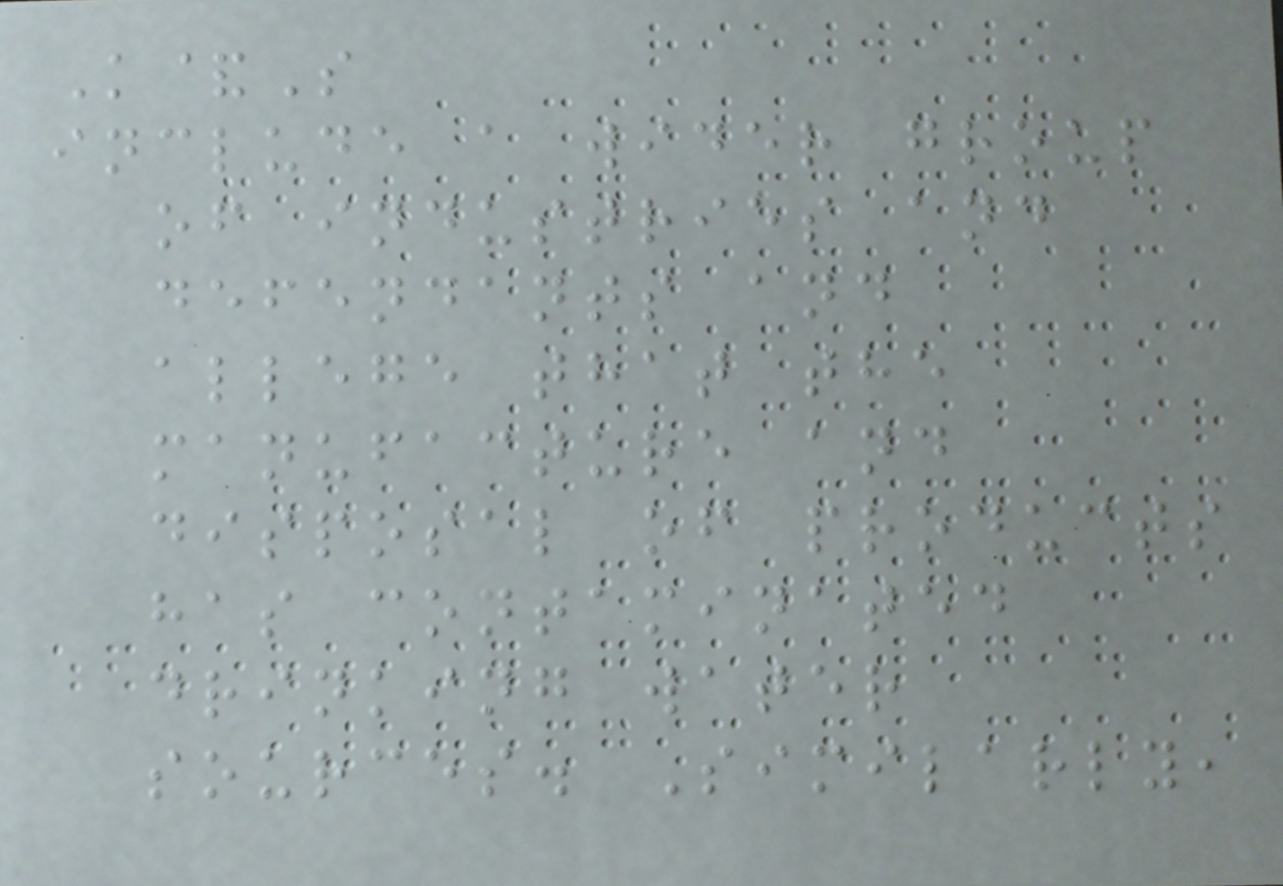K&S
include a wider group
of industries and
defendants and
allege that the
manufacture and
disposal of products
has contaminated
drinking water
sources. Similarly,
